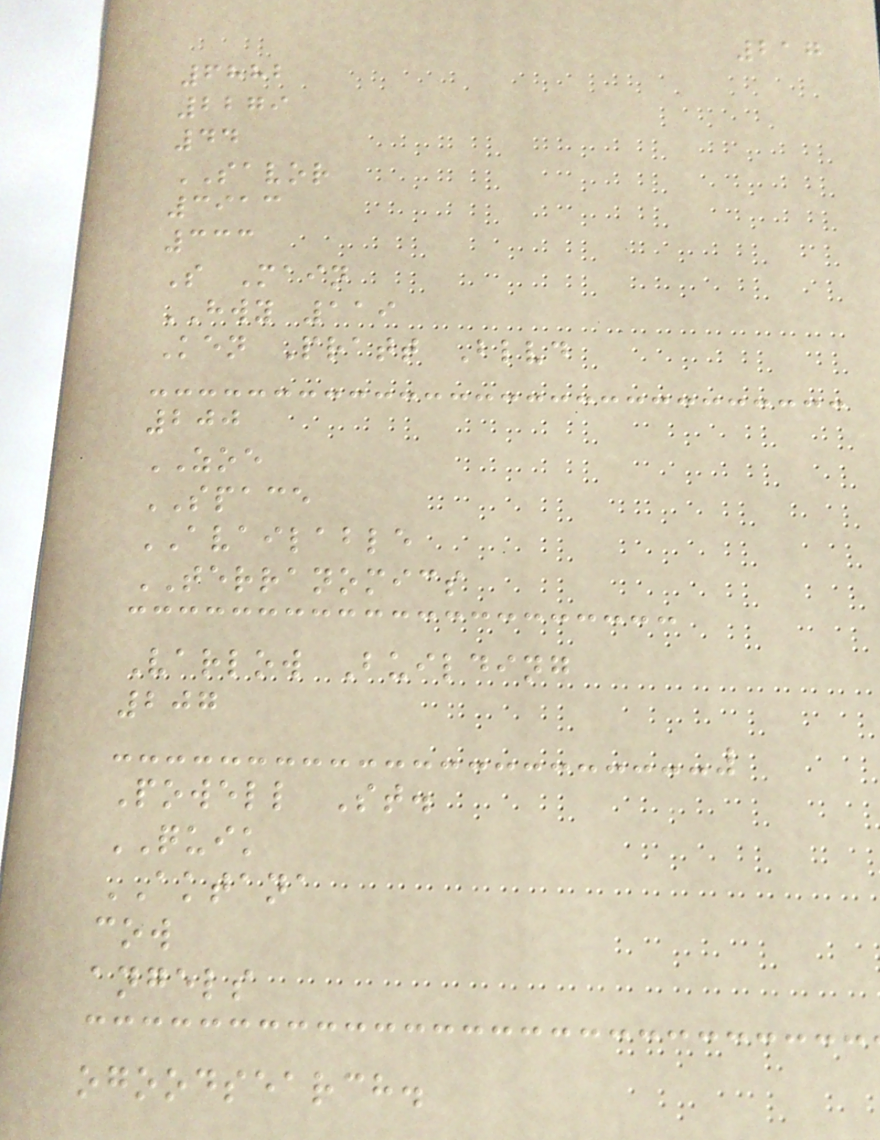217
6882
2279
44
SAVOR
3913
333
S Main
HWY 119
Ken Pratt Blvd
200
ZOE
SPACE
AVAILABLE
TERRANOMICS
Varlow Building
207
Powell St.
QUIK
AKTANA
cow
angels
ogoodsearch.
